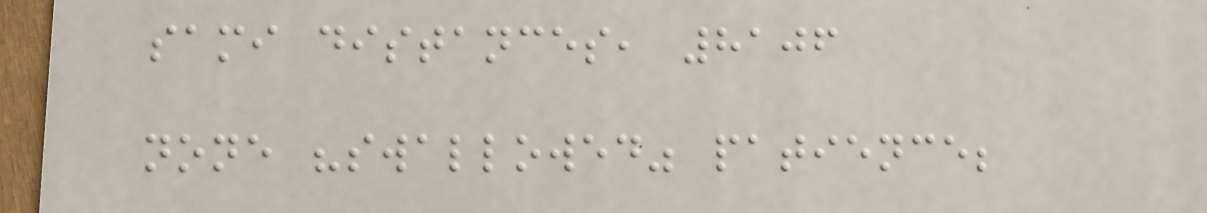sami distances, 8106
none "swallowed" patience;
